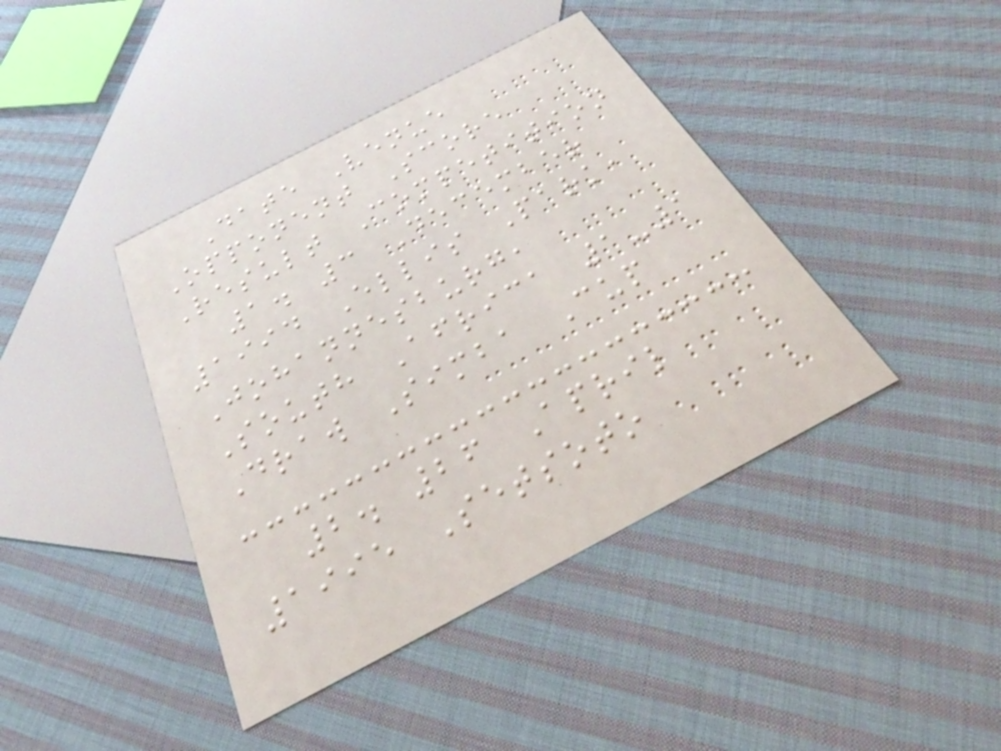Date Venue
Opponent Score
Result Competition
1. 3 December
1994 Ellis Park,
Johannesburg,
South Africa 1-1
Draw Simba Cup
2. 26 April
1995 Setsoto
